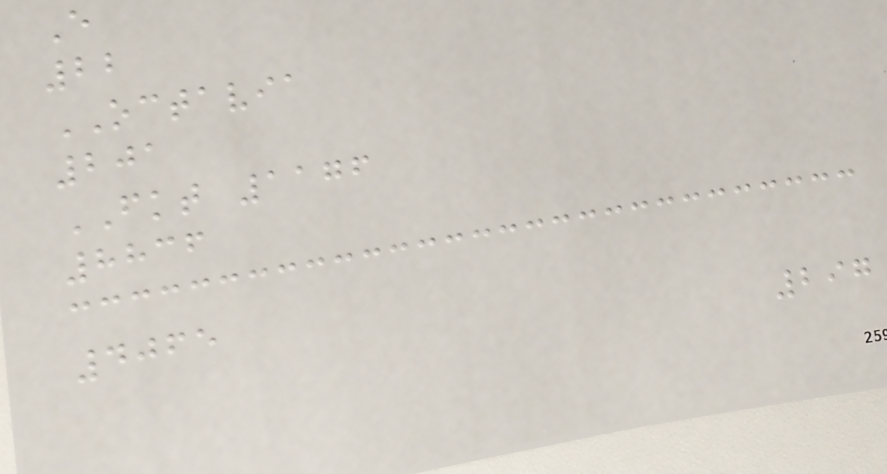E
22
OCTAVIA
201
FKT 1176
8836
4065
297
